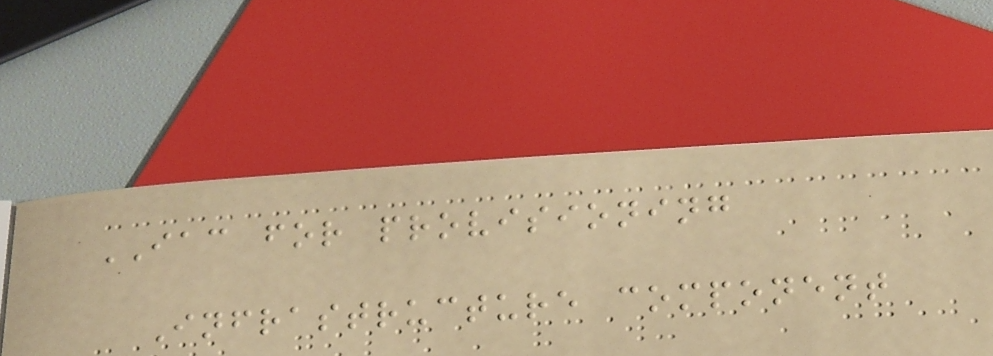IAC for provisioning
Infrastructure component
